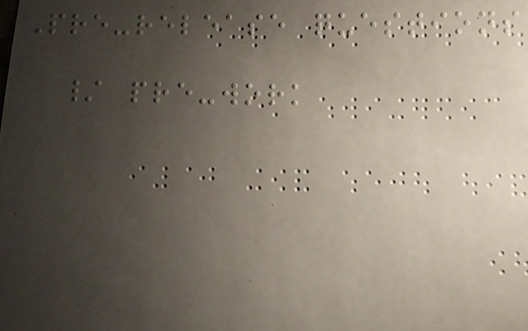Pre-release questions
/ pre-work
